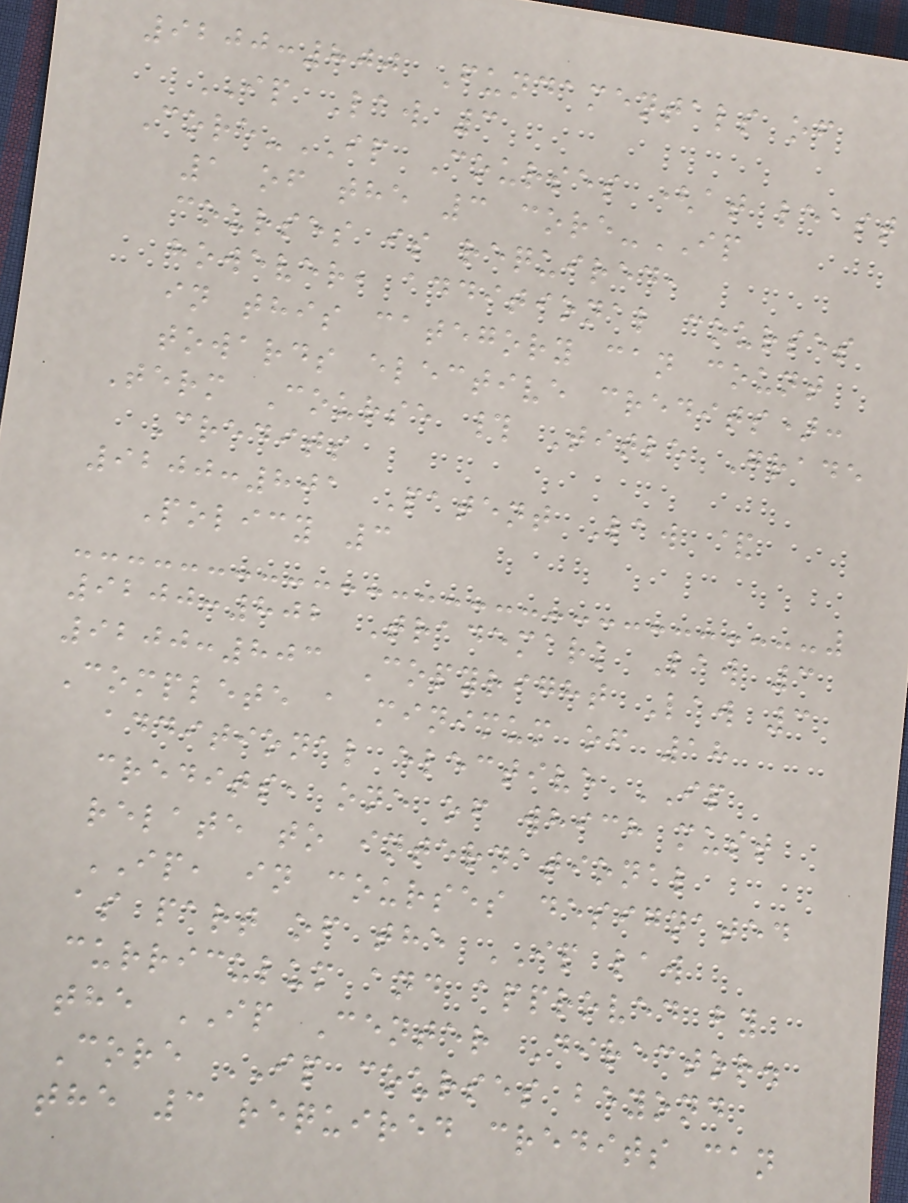9200:800 Fundamentals of
IP Law 3
Core-IP Courses (at least
1 of the 3 core-IP
courses is required,
however, additional courses
in this category can count
towards elective credits):
Term Course # Title Grade
Credits
9200:801 Patent Law &
Policy 3
9200:802 Trademark Law 3
9200:803 Copyright Law 3
Complete a minimum of 18
additional elective IP
credits, one of which must
relate to international
IP, in courses designated
as part of the IP law
curriculum and approved by
the IP Center Director.
Core IP courses beyond
the 3 required credits can
